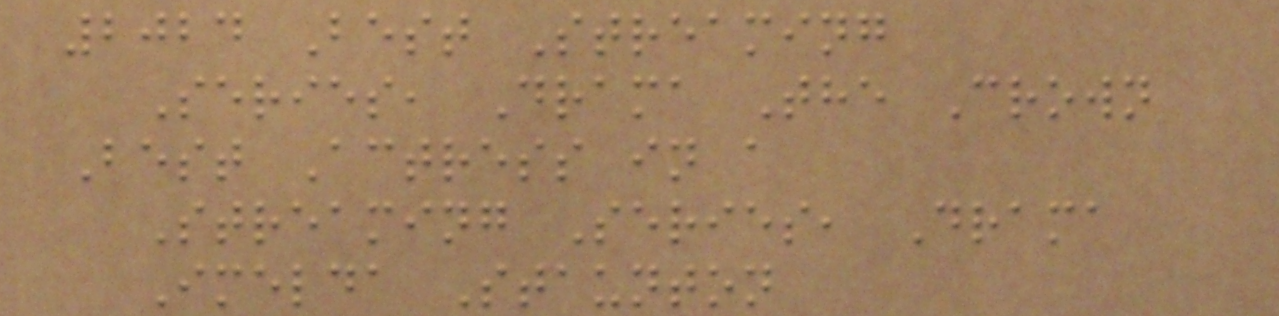2024 Best Streaming
Series, Drama The Crown
Best Actress in a
Streaming Series, Drama
Imelda Staunton
